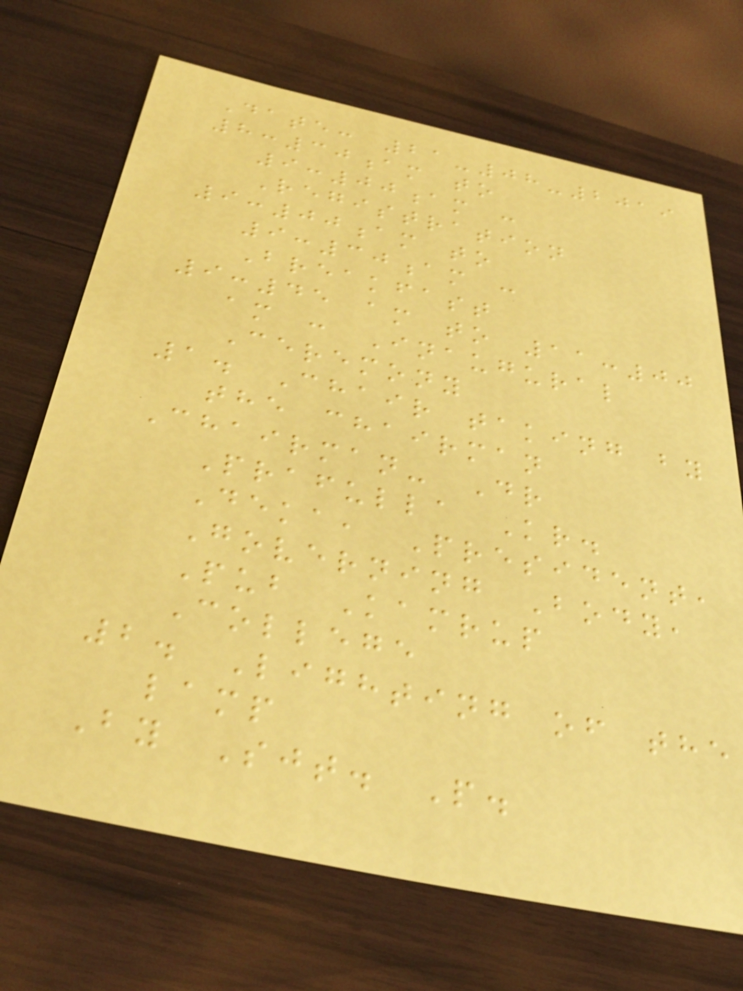Date: 21-08-2019
8:30am to
9:00am :
Registration
9:00am to
9:30am :
Breakfast
9:45 am to 11:00
am : Inaugural
Ceremony
1. Chair taking by
the chairman
Chairman- Dr
Prafulla Kr.
Deka, President,
Governing Body,
Pub Kamrup
College
2. Lighting of the
lamp
By Sjt. P.
